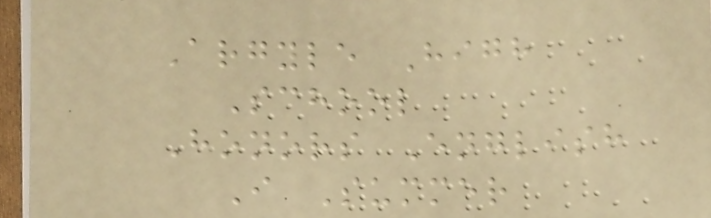Argyle High
School
Honors English
I Summer
